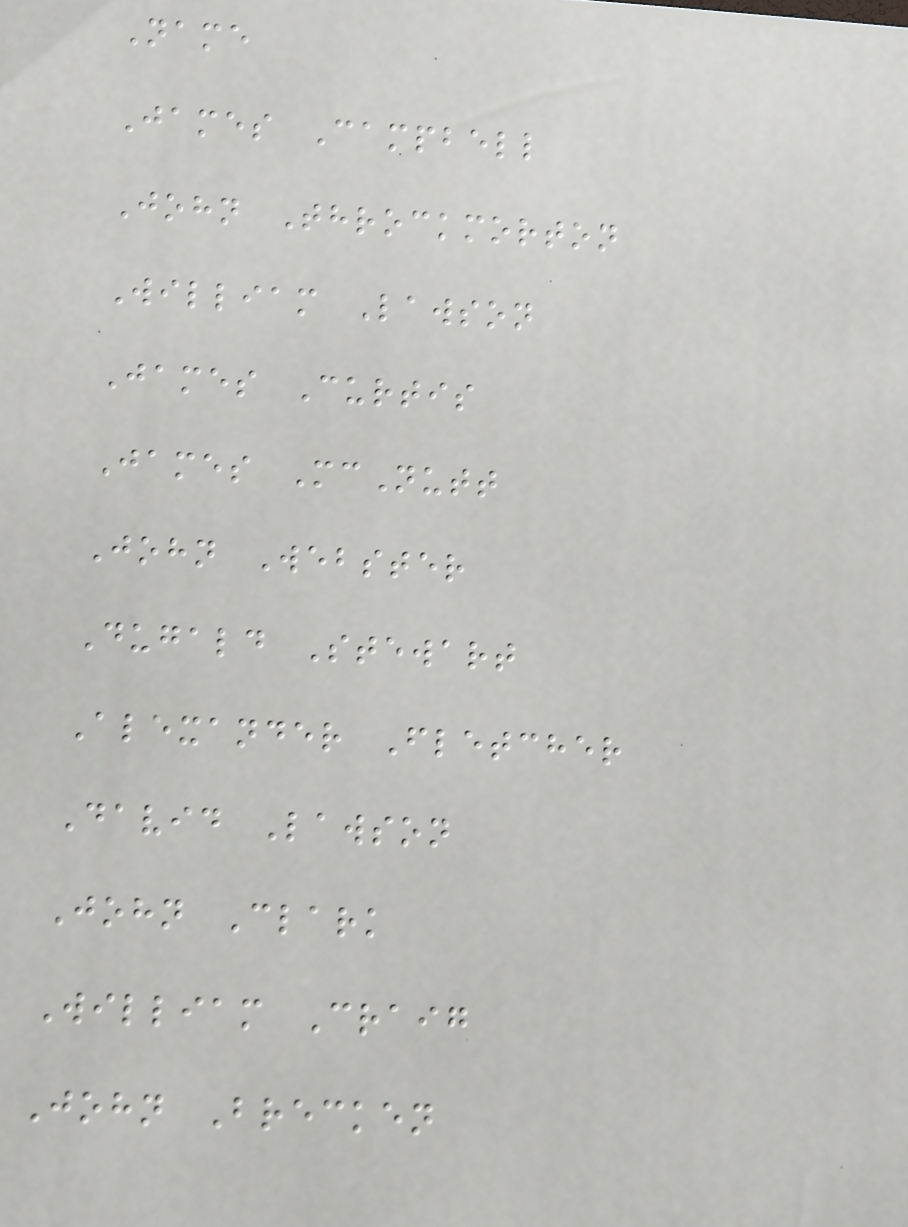Name
James Campbell
John Throckmorton
William Lawson
James Curtis
James McNutt
John Webster
Dugald Stewart
Alexander Fletcher
David Lawson
John Clark
William Craig
John Brecken
